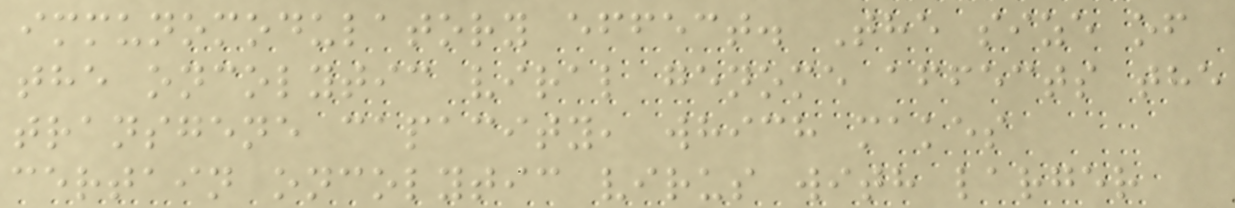immunomodulatory effect. The size of
the oncolytic viral genome affects the
transgene capacity, which makes
certain oncolytic virus with larger
